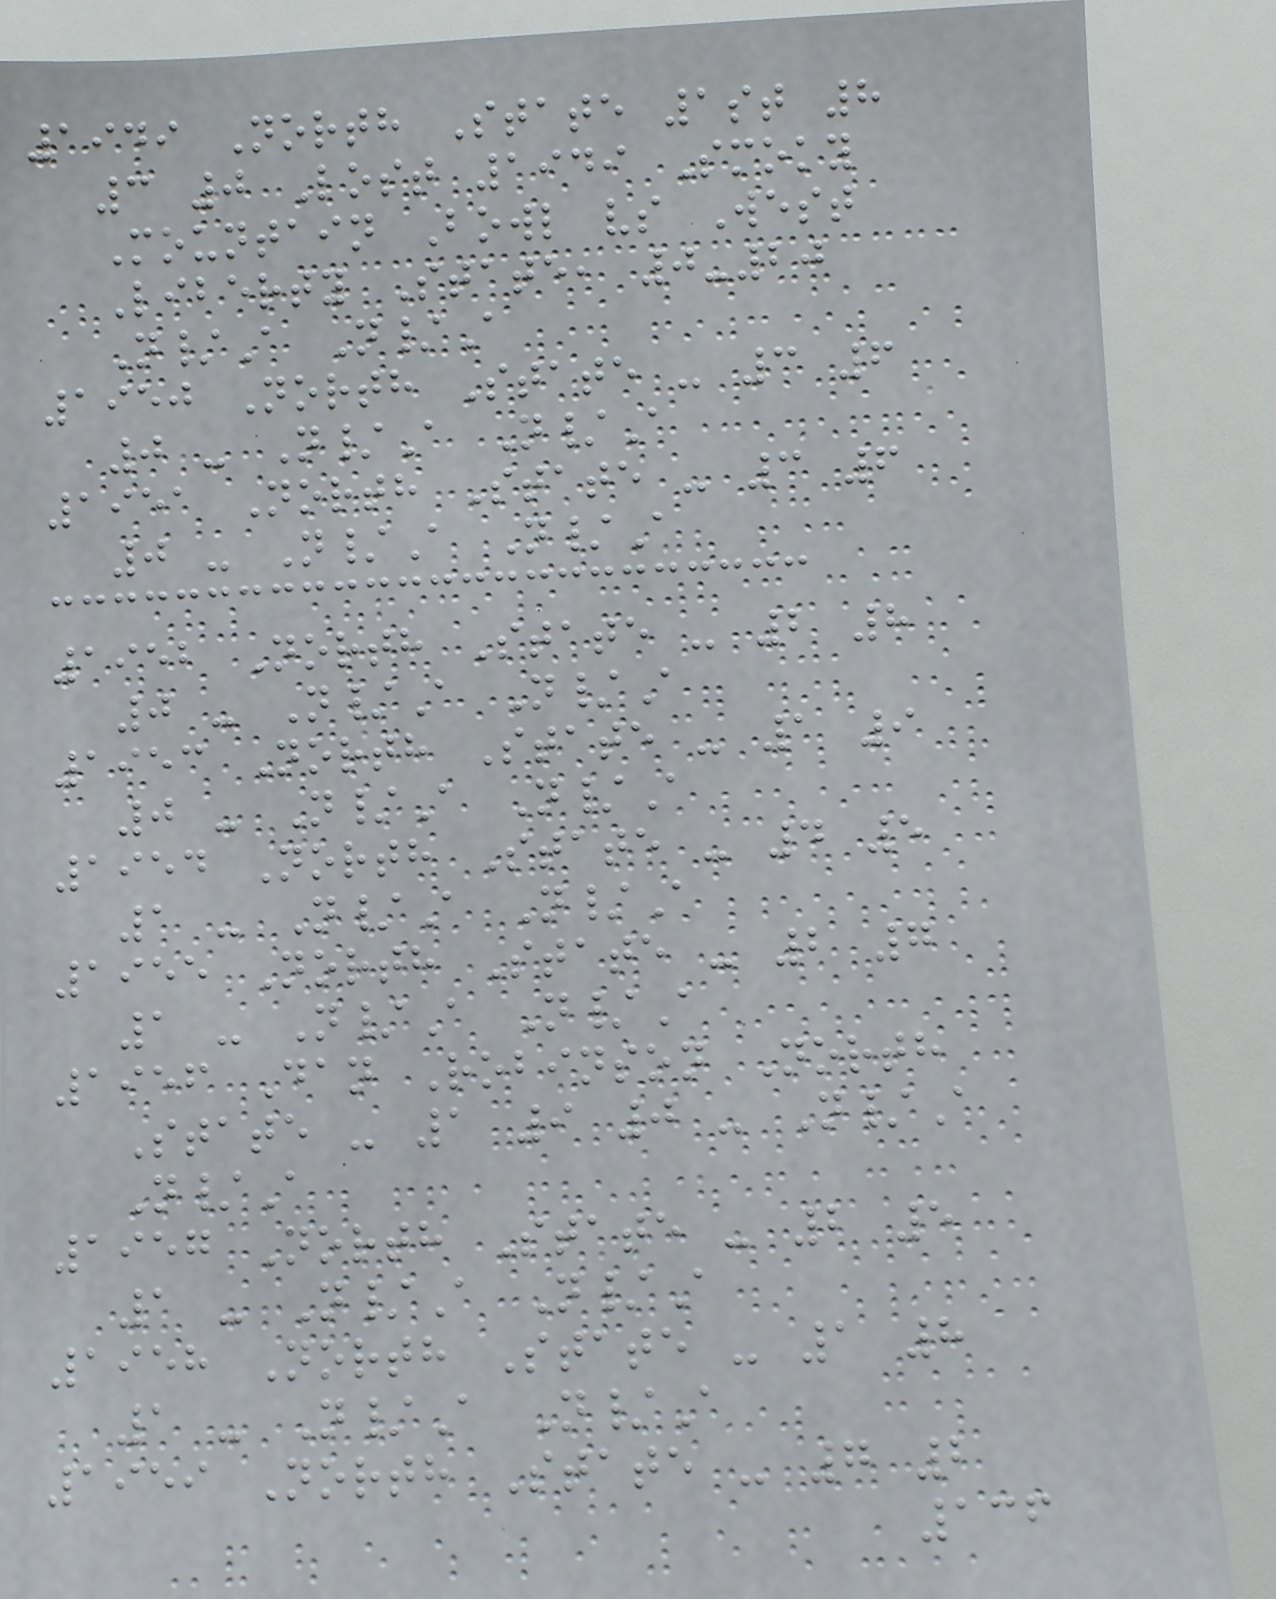1949 North State 1st 8
3 0 Lost 1949 Smoky
Mountain Bowl vs West
Liberty State, 0-20
N/A N/A
1950 North State - 3 6
0 - N/A N/A
1951 North State - 3 6
0 - N/A N/A
1952 North State - 2 8
0 - N/A N/A
1953 North State - 1 9
0 - N/A N/A
1954 North State - 4 5
1 - N/A N/A
1955 North State - 2 7
1 - N/A N/A
1956 Dan Robinson North
State - 1 9 0 - N/A
N/A
1957 North State - 2 5
1 - N/A N/A
1958 North State - 1 8
1 - N/A N/A
1959 North State - 7 2
136
